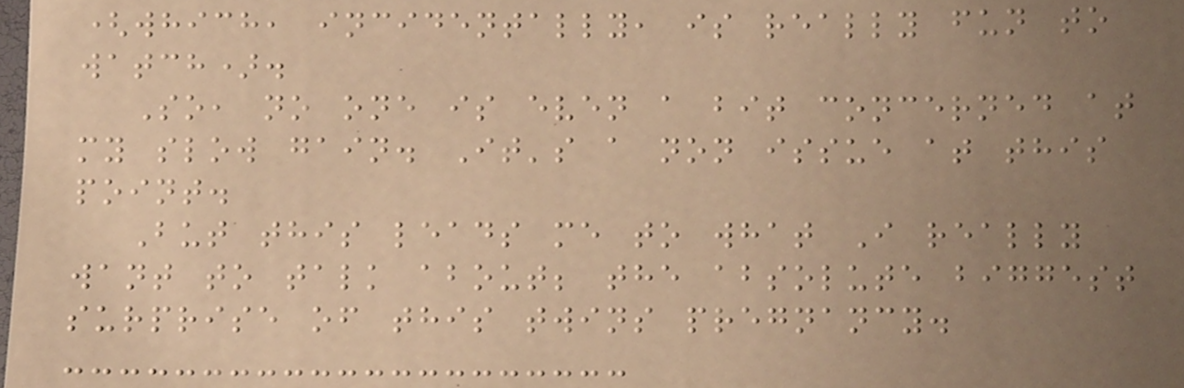(which, incidentally, is really fun to
watch).
So, no one is even a bit concerned at
my slow gain. It's a non issue at this
point.
But this leads me to what I really
want to talk about; the absolute biggest
surprise of this twins pregnancy.
